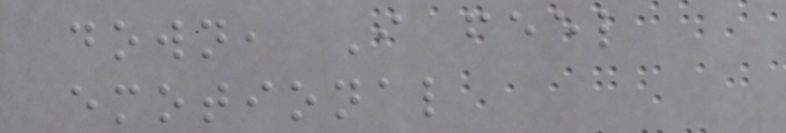down, I feel
emotional
